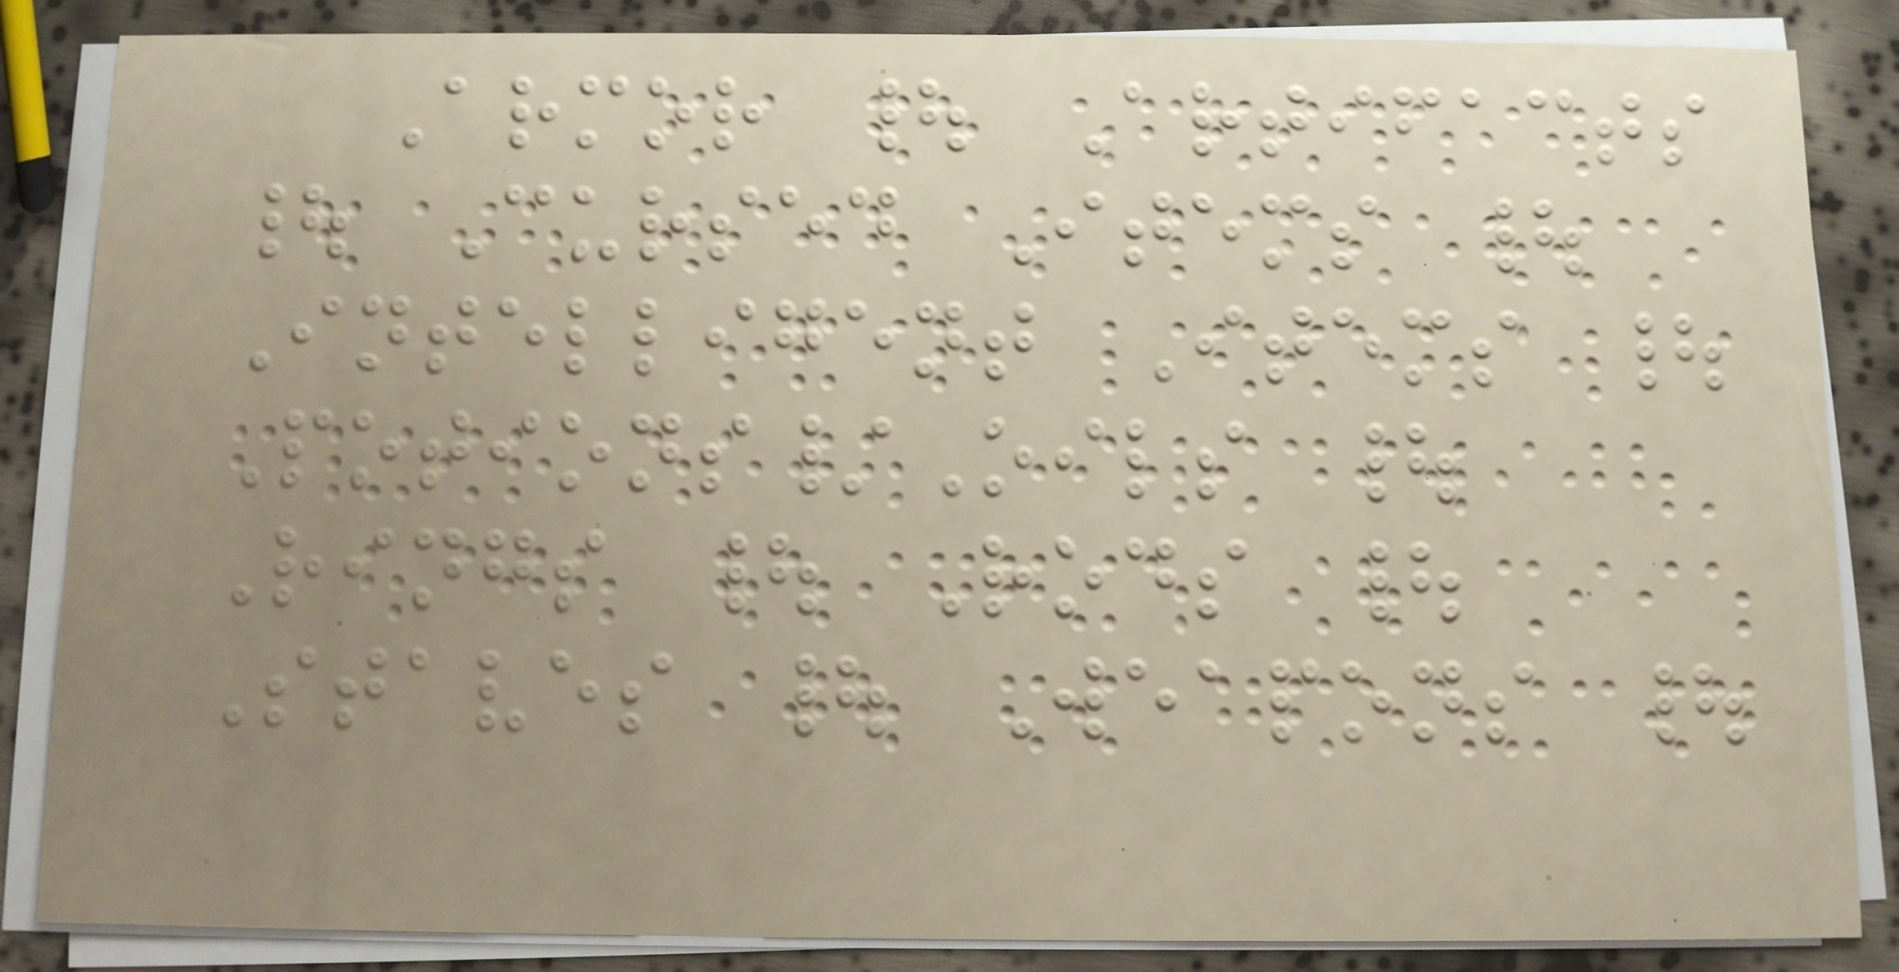Armor | Artifacts
| Cursed Items |
Intelligent Items |
Potions/Oils |
Rings | Rods |
Staves | Weapons |
